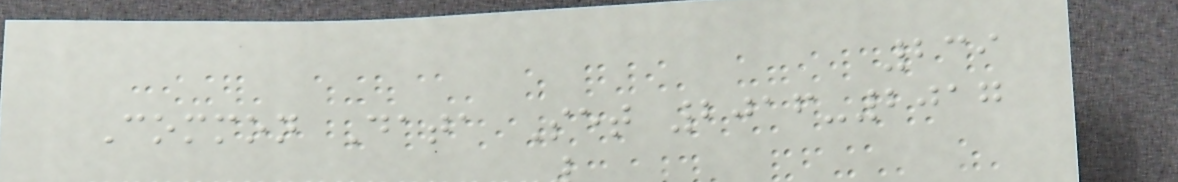239
Common Data Set 2016-2017
